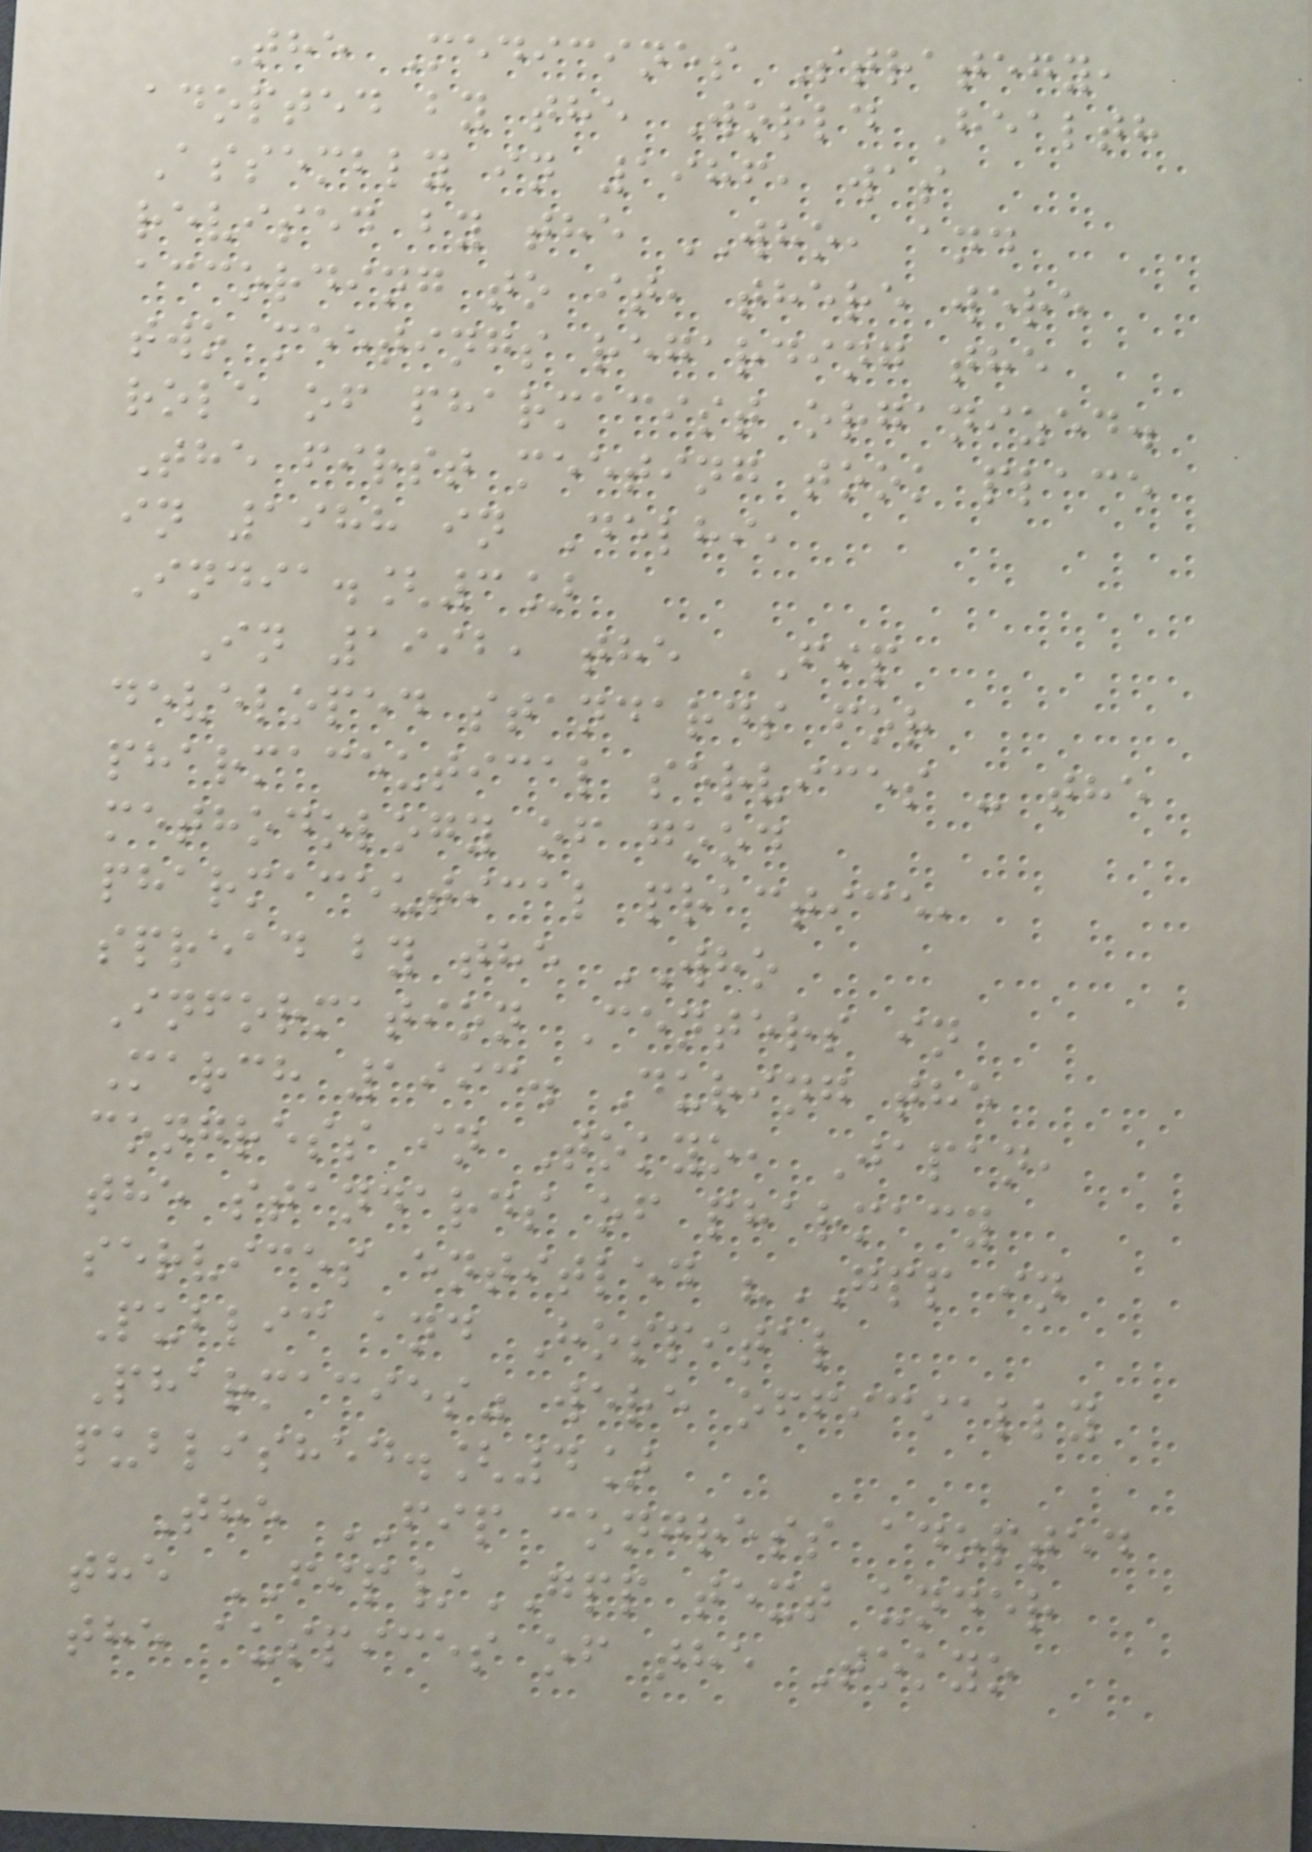The Medicines Strategy,
adopted by the World Health
Assembly in 1986, was
revised by the WHO, and
according to it, there were
two meetings regarding the
role of pharmacist organized.
The first meeting took place
in 1988 in Delhi,
India.[3]
In 1992, the FIP
developed standards for
pharmaceutical services - the
methodology of good
pharmaceutical practice,
spread by the WHO
Information Centers in
March 1993. During the
congress in Tokyo, Japan,
the standards of pharmacy
services entitled "GPP in
Public and Hospital
Pharmacies" were officially
published.[4]
The FIP congress adopted
the FIP/GPP text under
the auspices of the Tokyo
